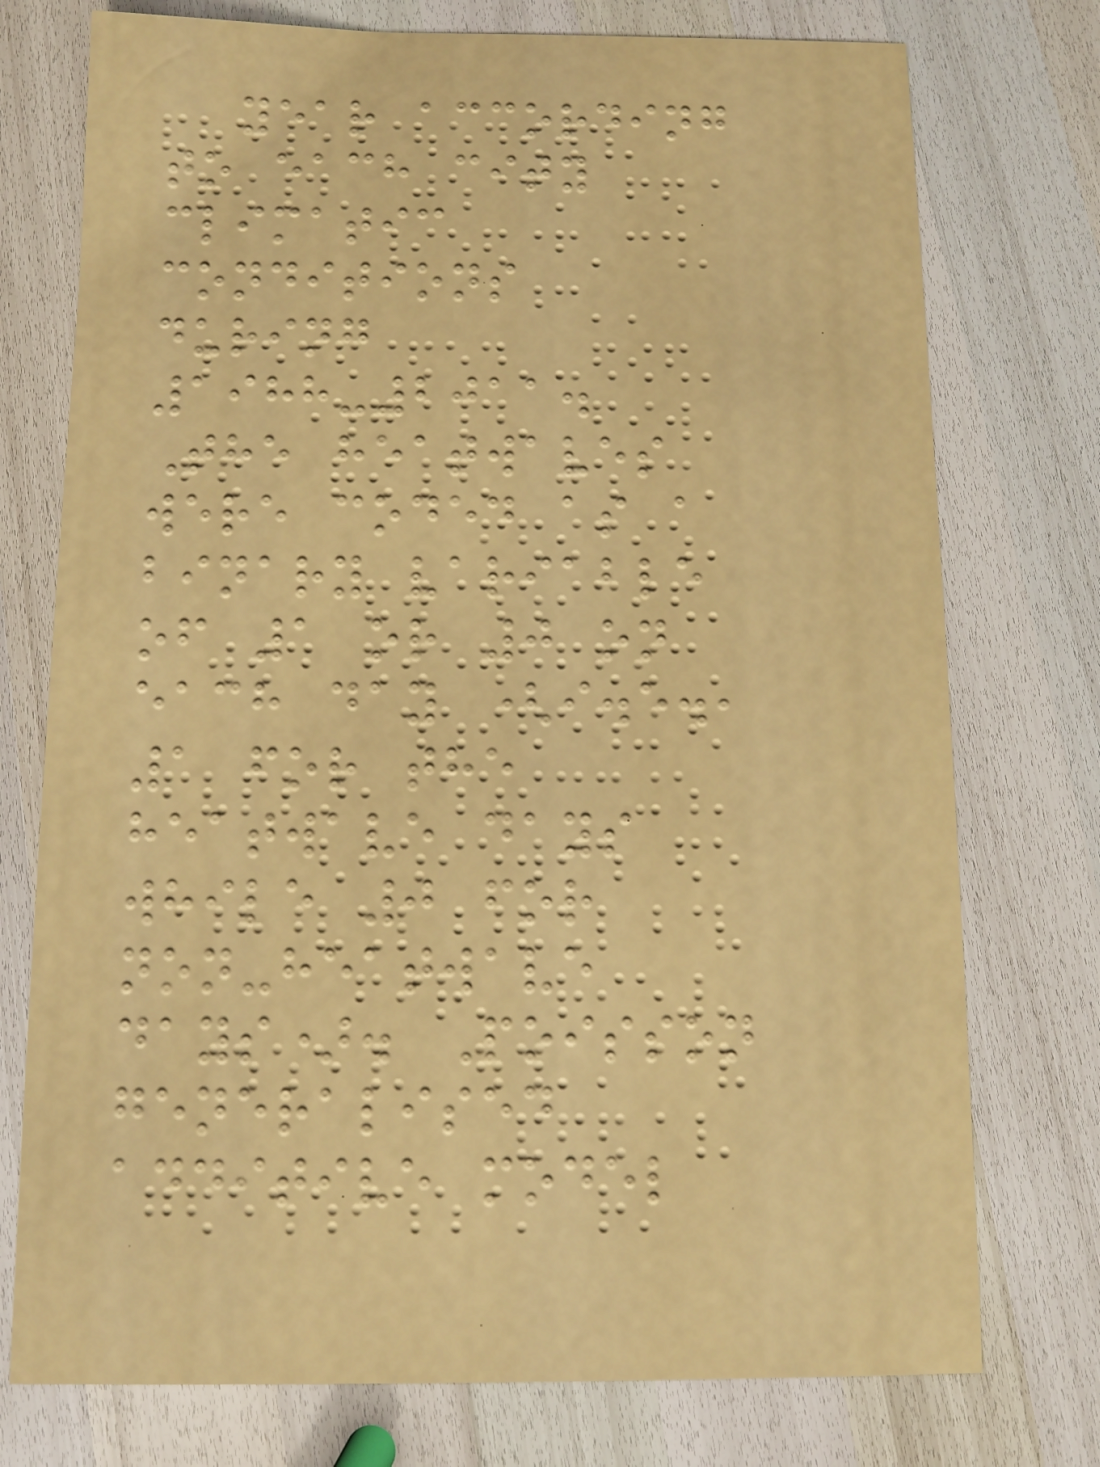year according
to each city
climatic
conditions
during
1988-2011.
The heatwaves
were coded as a
binary variable
of 1 or 0 on
each day (i.e.,
1 for the
heatwave days
while 0 for
non-heatwave
days). Poisson
generalised
additive model
